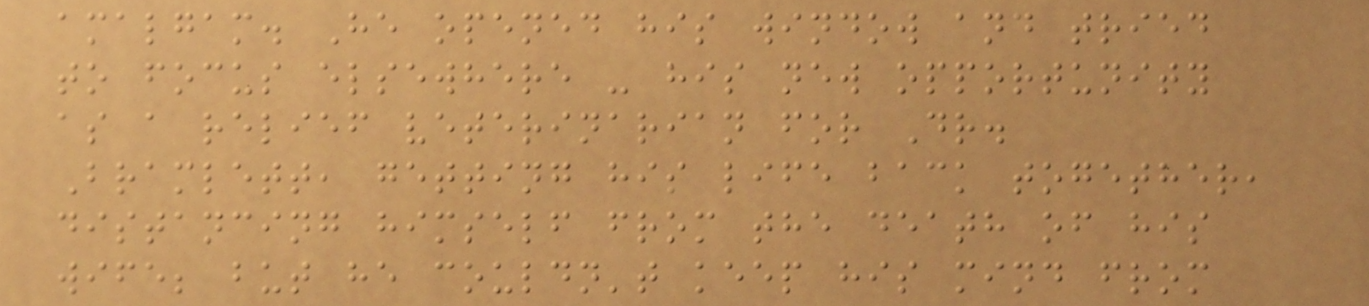amalgam. He opened his window and tried
to focus elsewhere - his new opportunity
as a relief veterinarian for Dr.
Bramlett, getting his life back together,
distancing himself from the death of his
wife; but he couldn't keep his mind from
